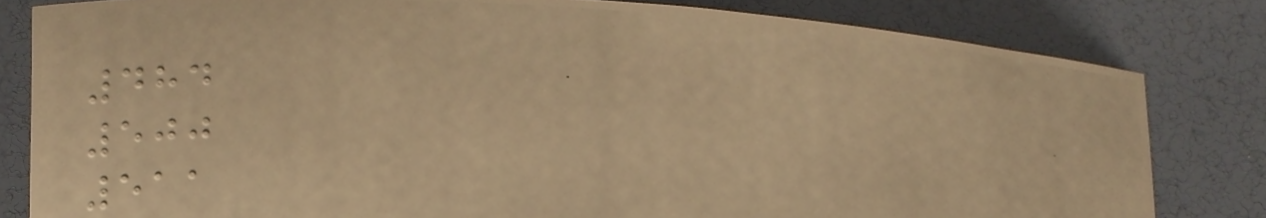484
500
511
